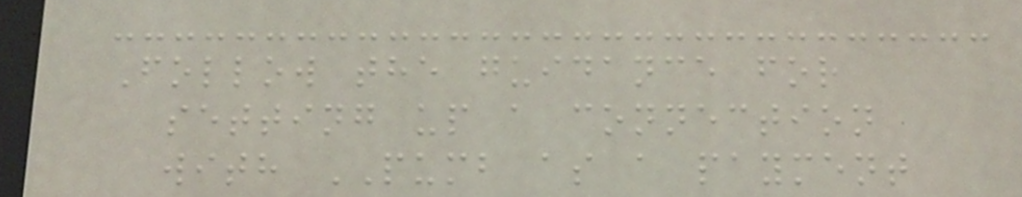Follow the guidance for
setting up a connection
with PUMB as a payment
